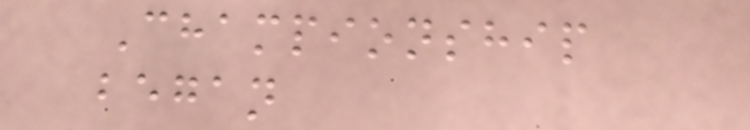Championship
began
